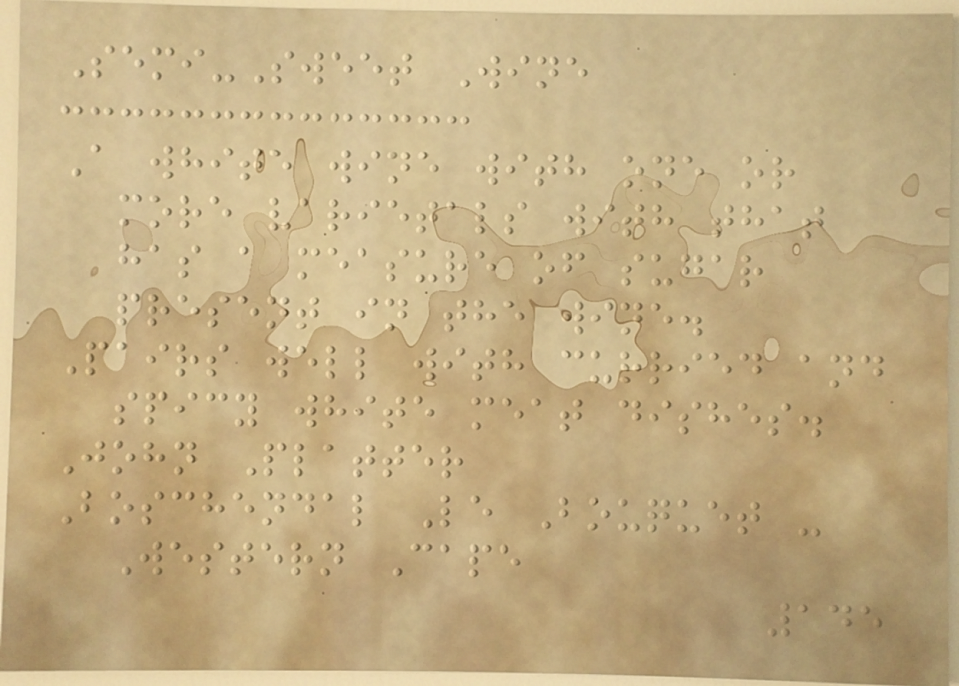Semi-Sweet Wine
A white wine with one or
more varietals with that
has a measure of sugar
present in the wine.
Pairs well with curried and
spicy white meat dishes.
John Platter
Boschendal Le Bouquet -
Western Cape
145
